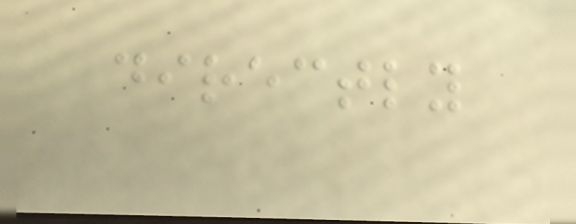directly
